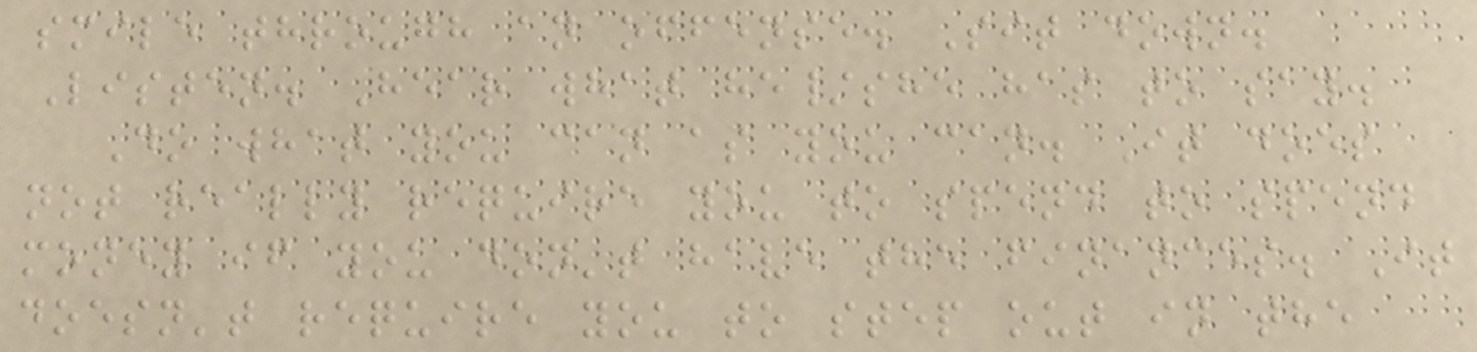smile through an offense. Sit down.
Listen. Hear what he/she has to say.
Do what you can as you can. It does
not really require you to spend to spend
money if you don't have the finances. It
doesn't require you to step out in the
